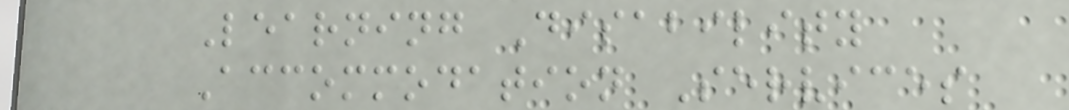Learning Disability
Accommodation Services
